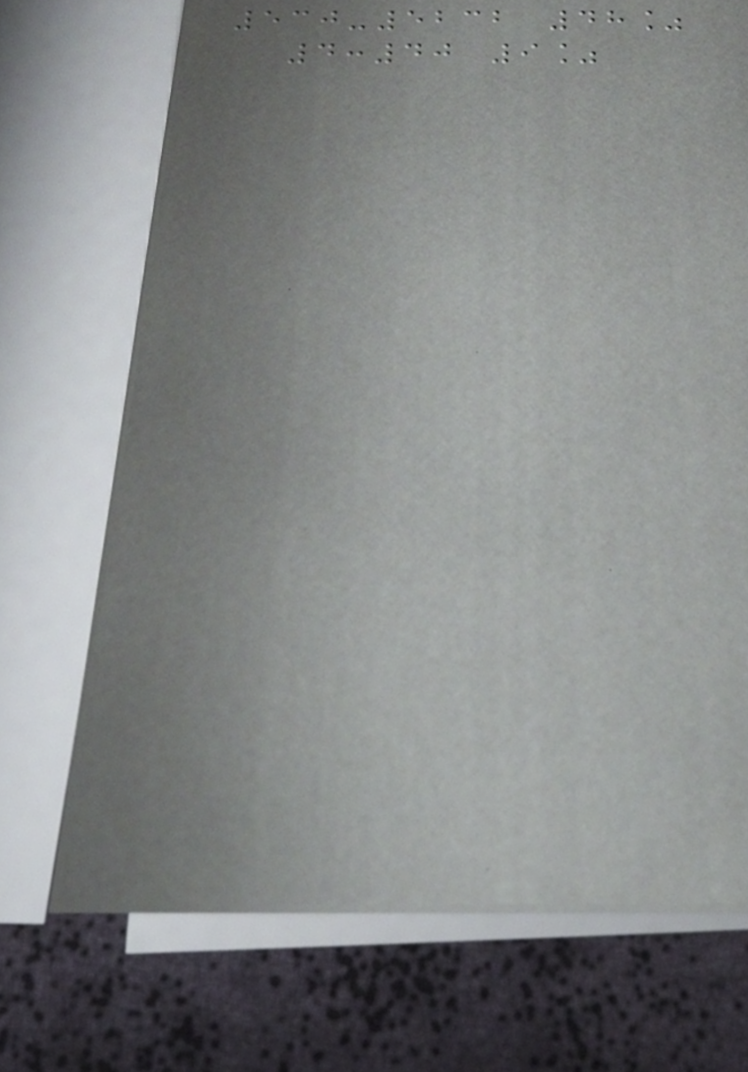530-5232 48%
4:40 9%
